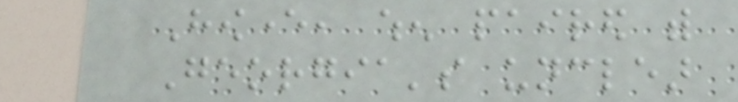However, when paired with
Georgia's unclear
